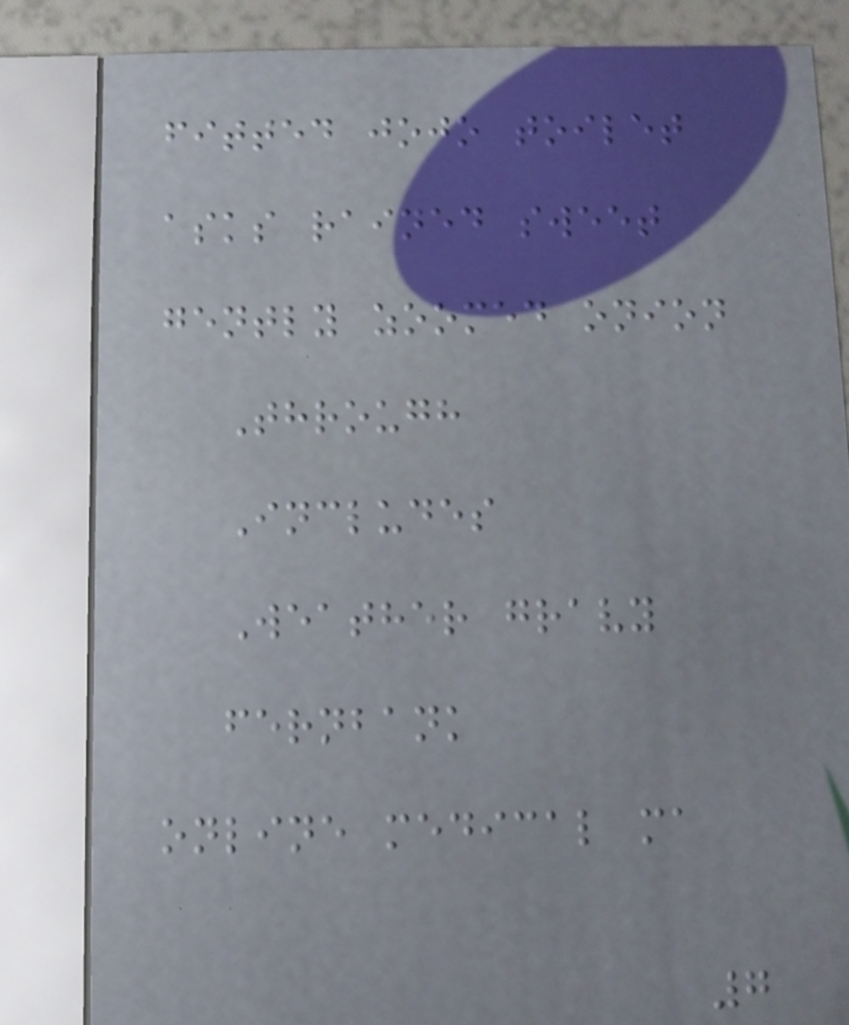fitted jojo toilet
asks rained sweet
gently zoomed onion
Through
Includes
Weather gravy
fernbank
online medical ma
7
